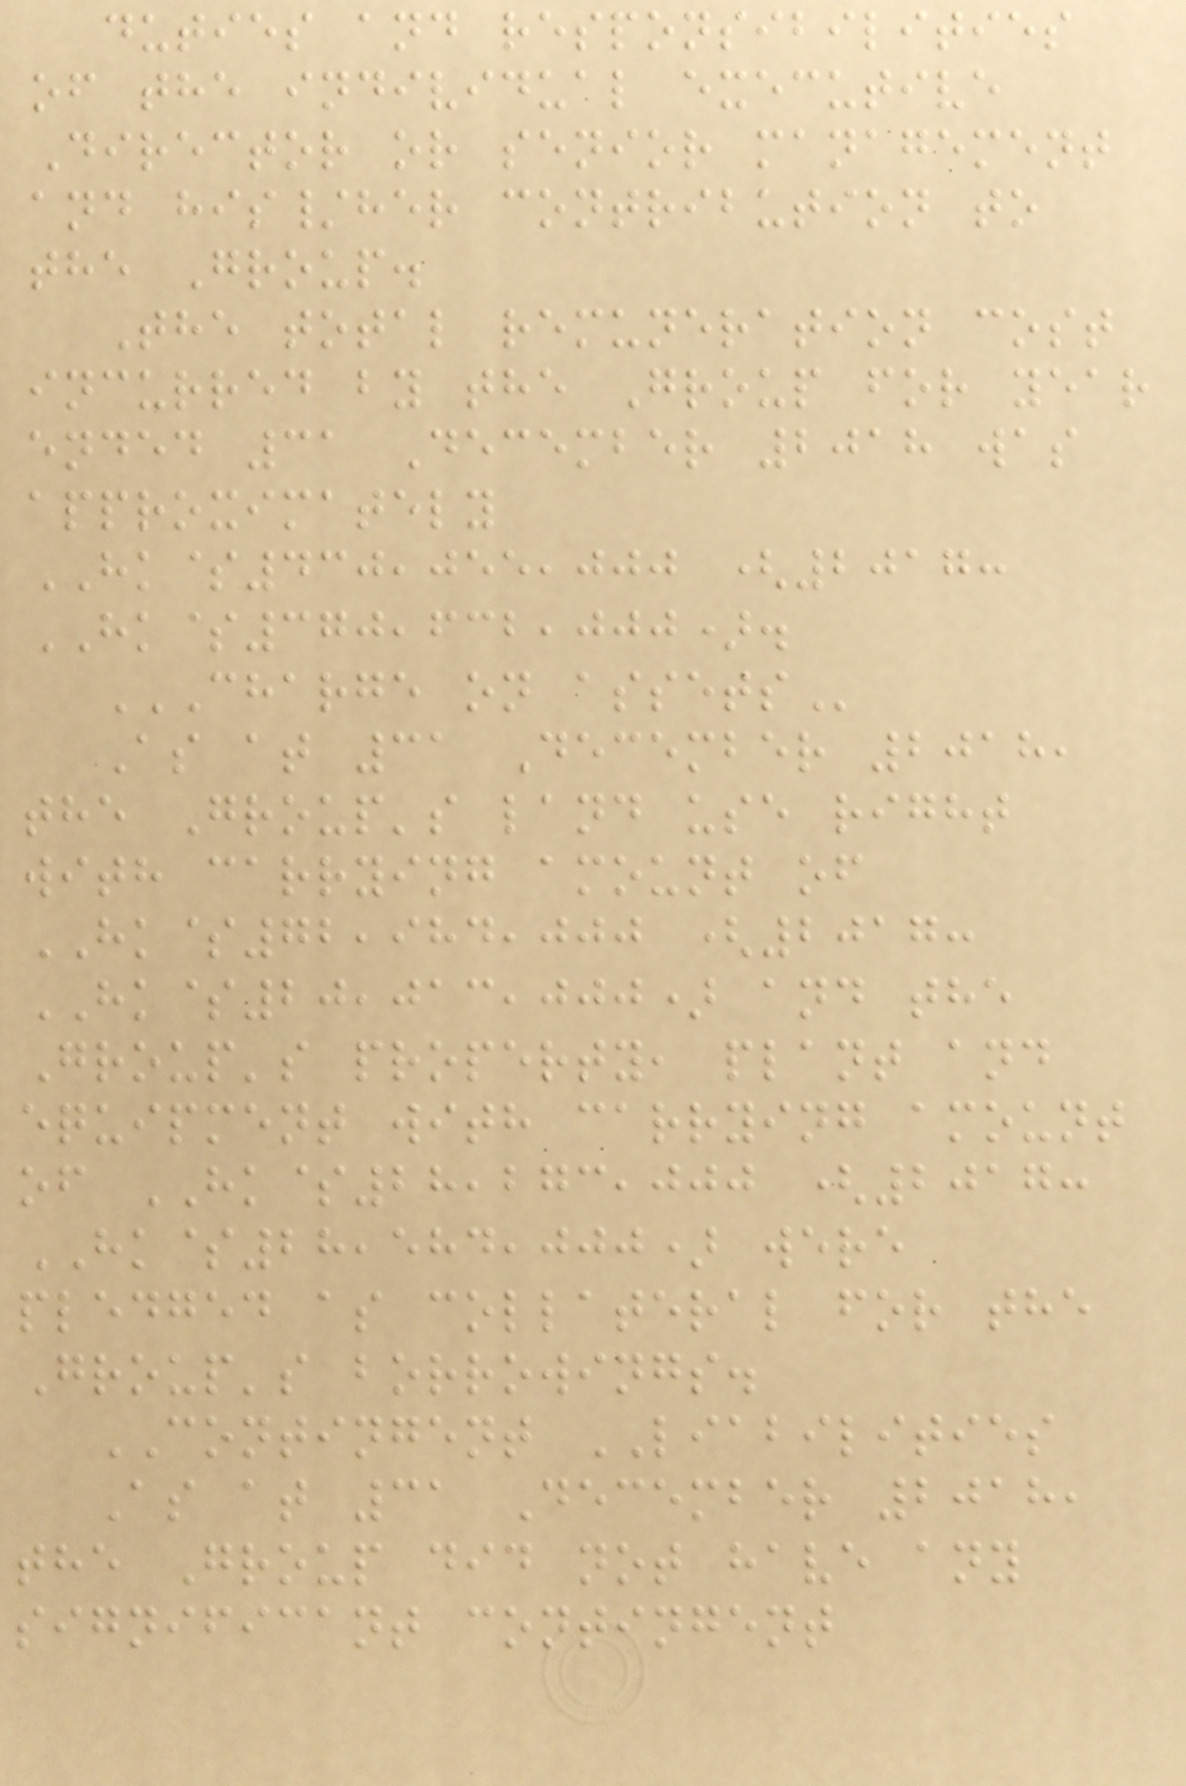duties and responsibilities
of the individual executive
Director or senior management
and his/her contribution to
the Group.
The total remuneration cost
incurred by the Group for year
ended 31 December 2018 was
approximately
HK$430,055,000 (2017:
HK$370,632,000).
CHARGE ON ASSETS
As at 31 December 2018,
the Group's land use right
with carrying amount of
HK$72,984,000 (2017:
HK$20,013,000) and the
Group's property, plant and
equipment with carrying amount
of HK$28,273,000 (2017:
HK$28,584,000) were
pledged as collateral for the
Group's borrowings.
CONTINGENT LIABILITIES
As at 31 December 2018,
the Group did not have any
significant contingent
